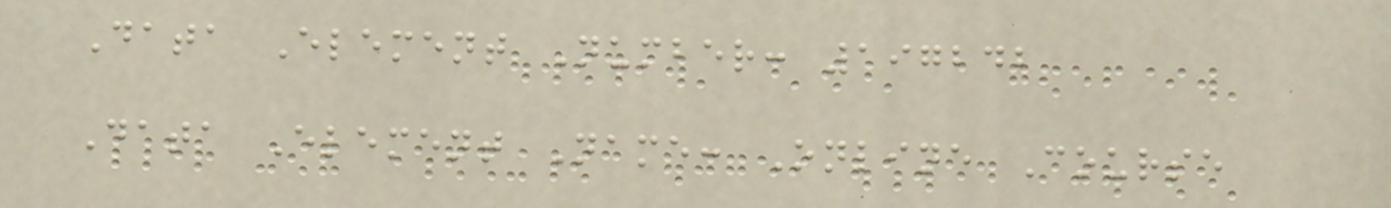Data Element Number: 197242
Data Element Name: Online Course
